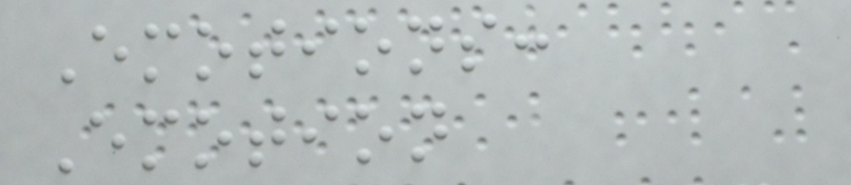Emotions:
Emotion
